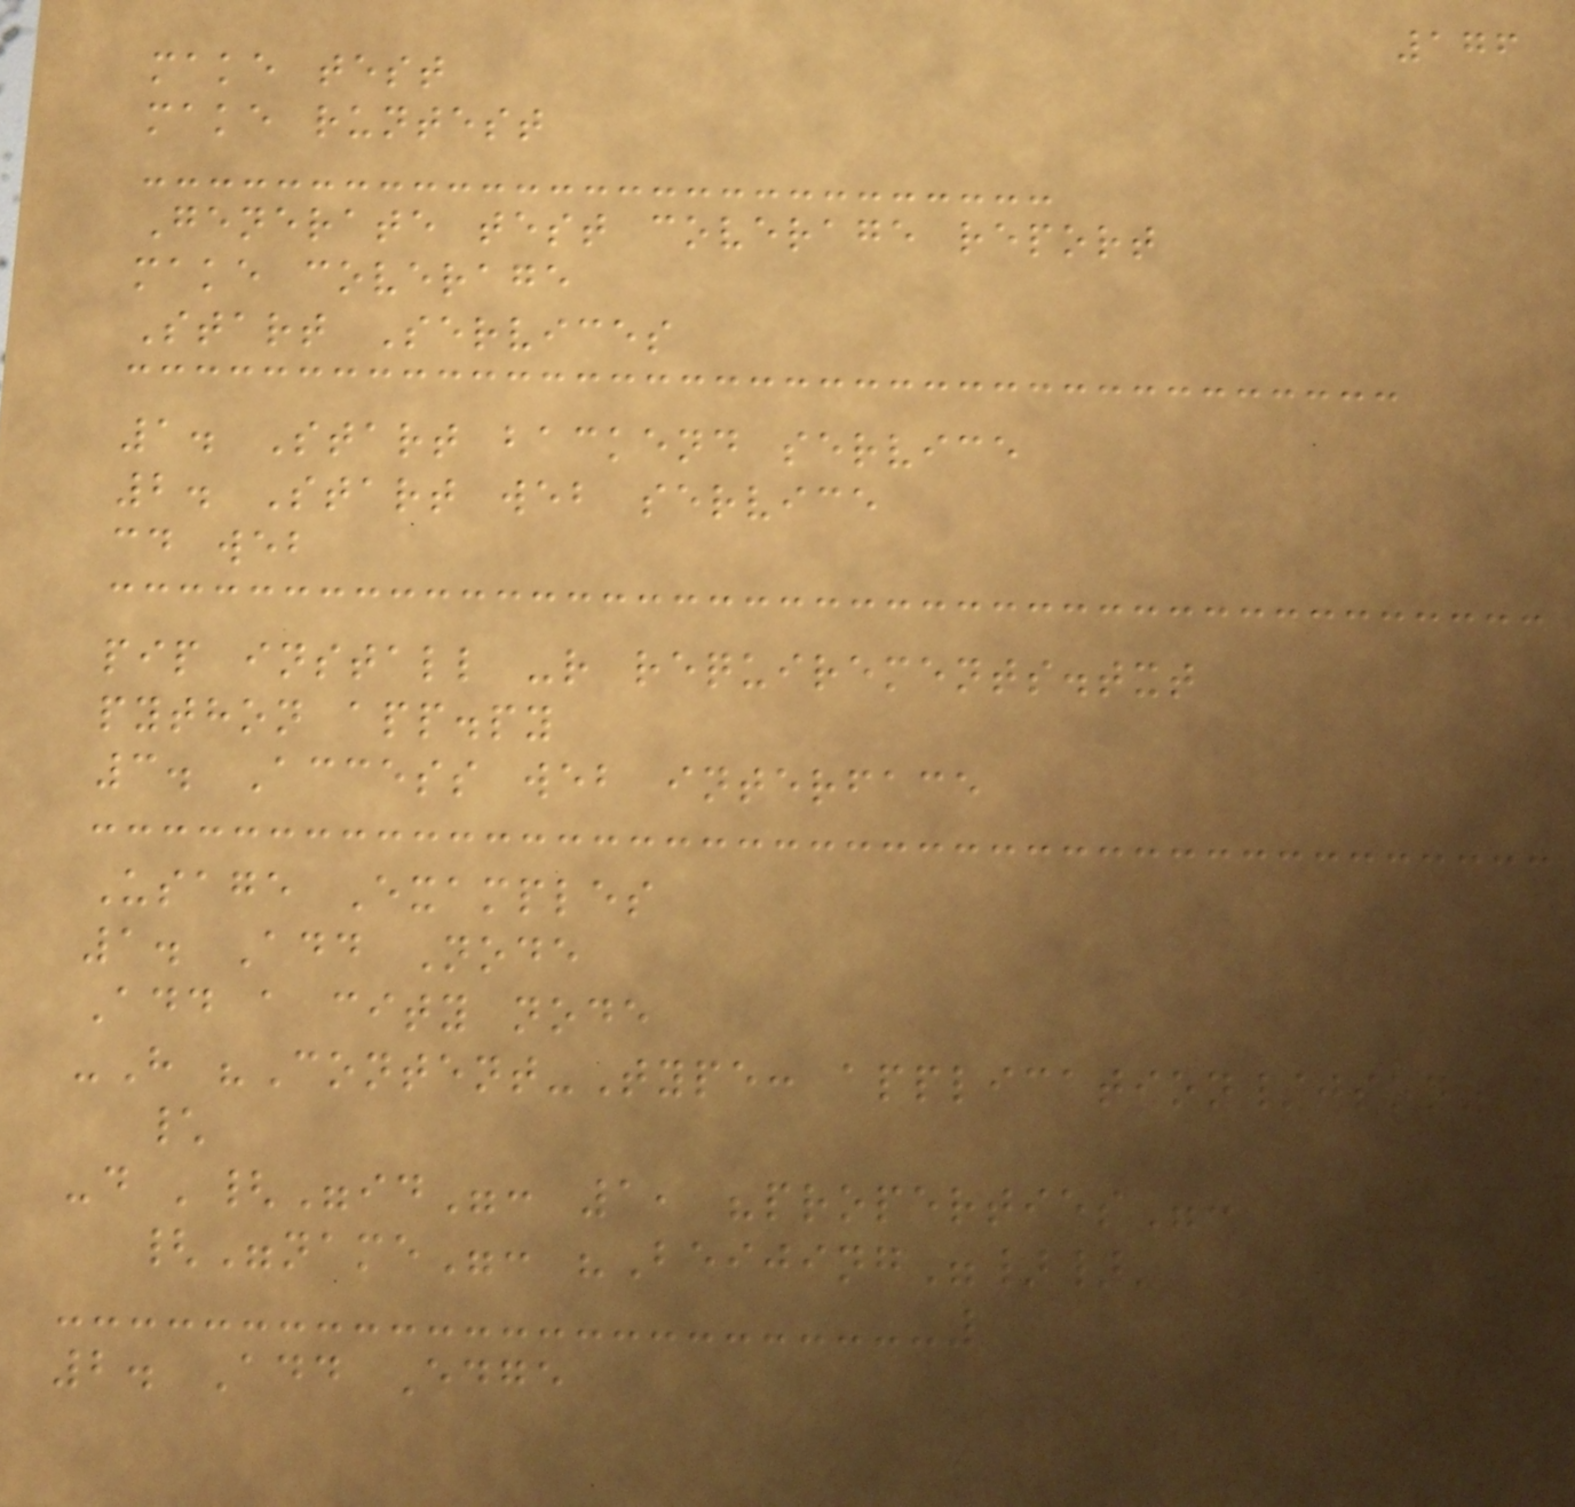176
make test
make runtest
Generate test coverage report
make coverage
Start Services
1. Start backend service
2. Start web service
cd web
pip install -r requirements.txt
python app.py
3. Access web interface
Usage Examples
1. Add Node
Add a city node
-H "Content-Type: application/json"
\
-d '{"id": 1, "properties":
{"name": "Beijing"}}'
2. Add Edge
